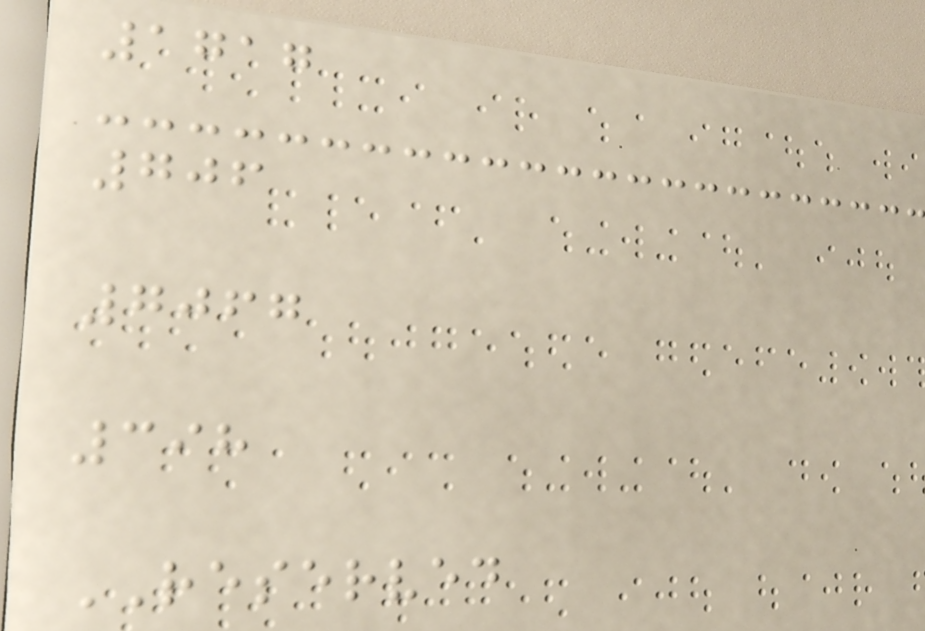1717
706
7067
398
RESERVED
